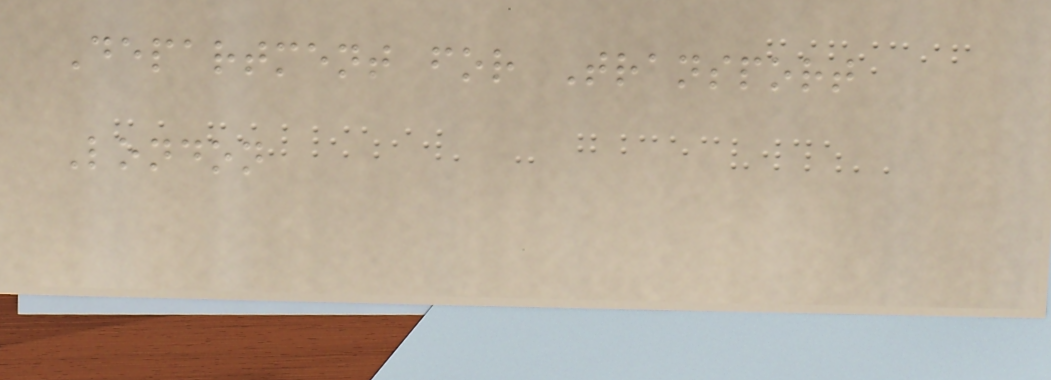Department for Transport
London
